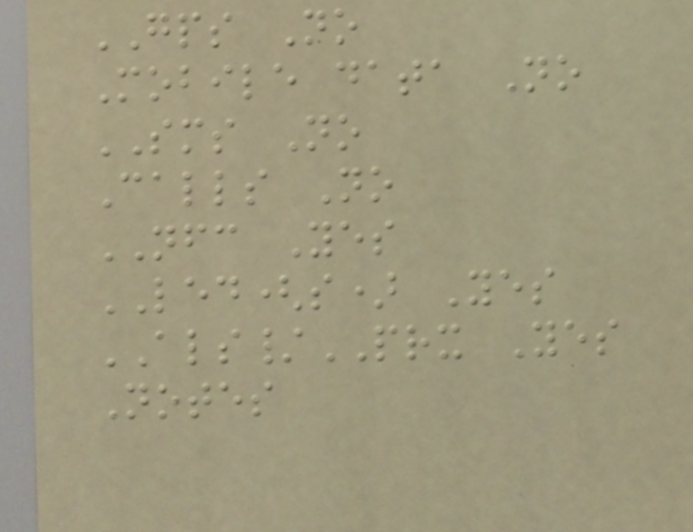GPS No
Mobile data No
SMS No
Calls No
NFC Yes
LED(s) Yes
ALS/PRX Yes
Notes
